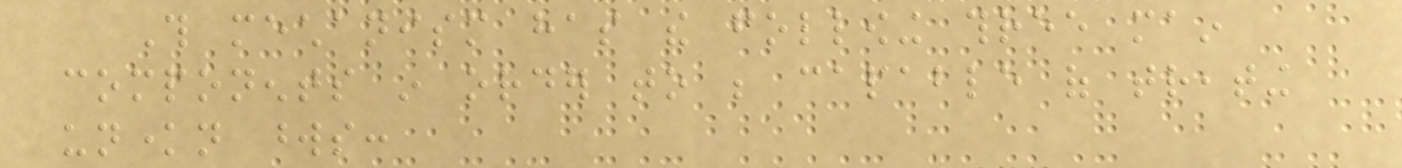This mechanism has the following three main
components in order to be capable of treating
unknown words:
